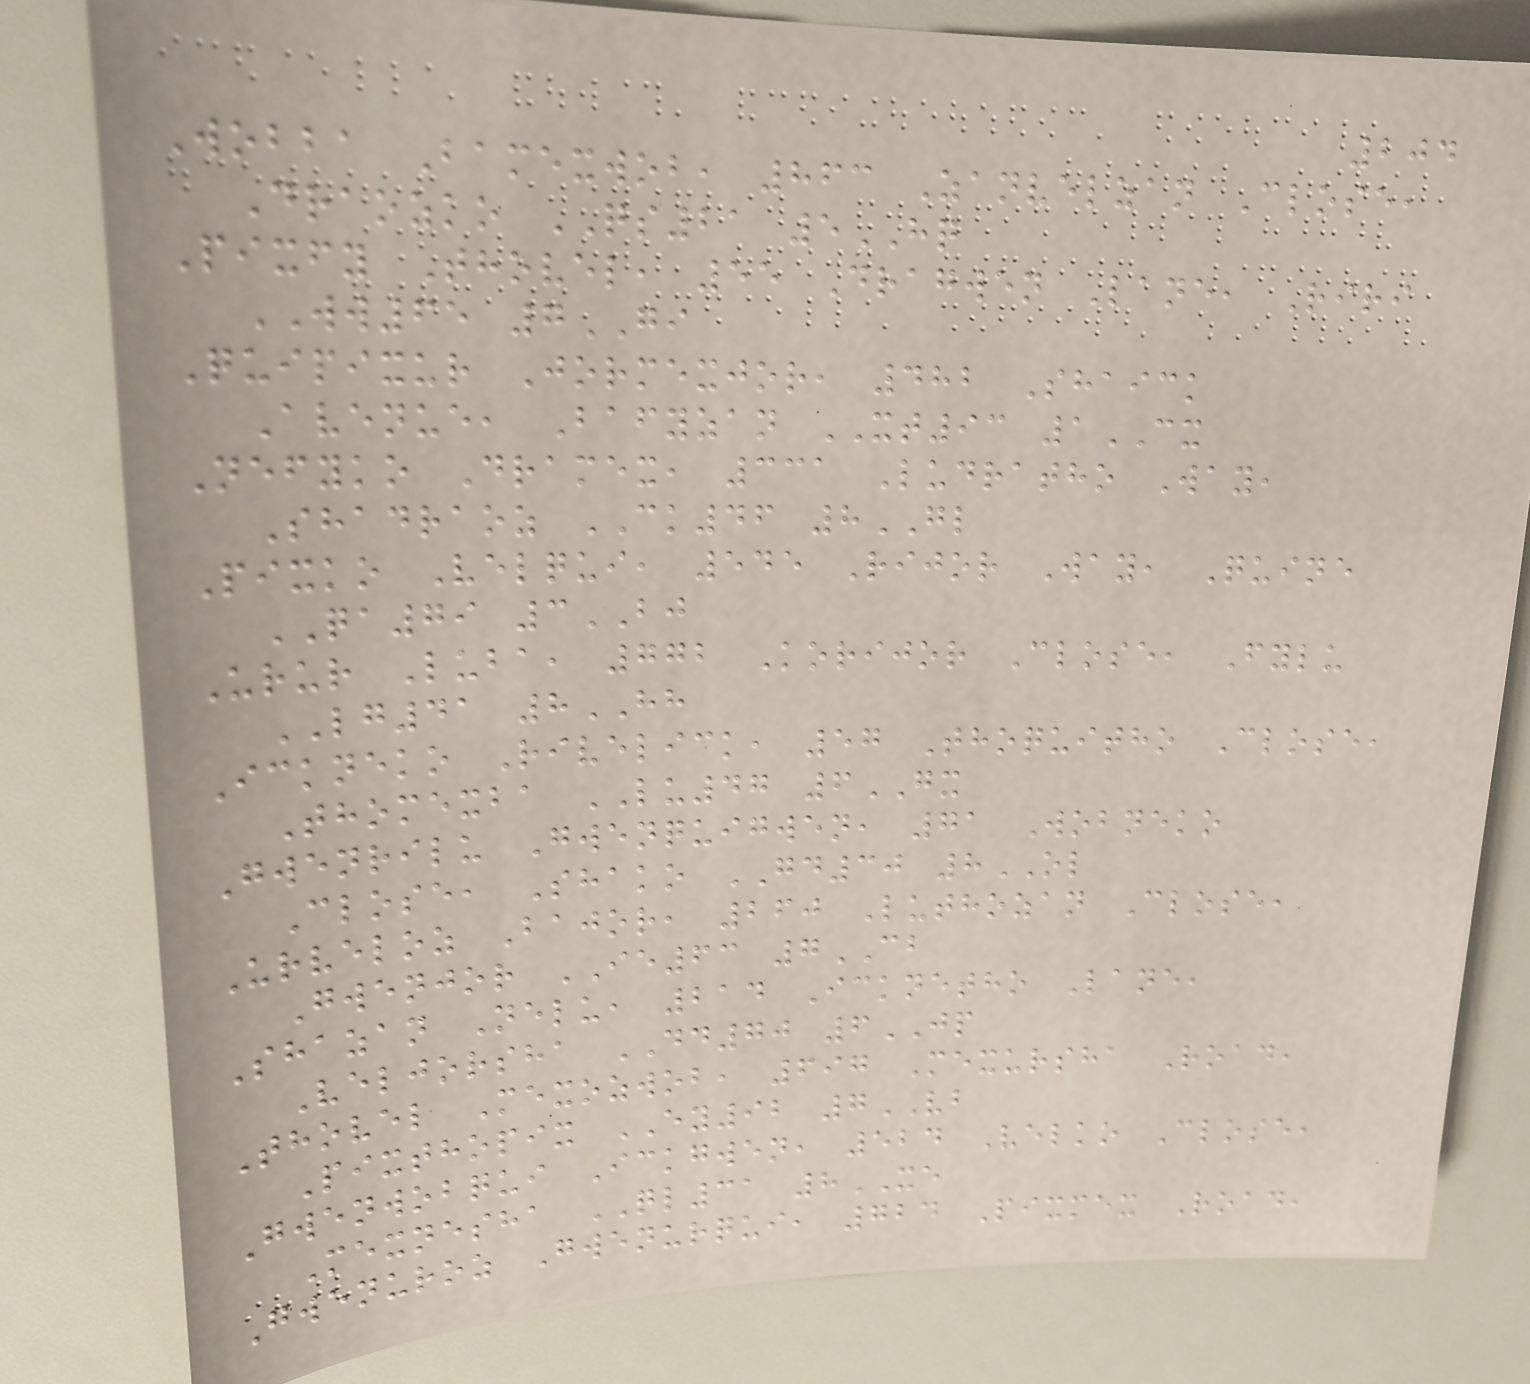204
Wobba Bamexwob, 863 Zanvelzan Close,
Draozko QS21 5HQ
Pixfy Thovel, 55 Dragwen Lane, Riri
WW65 7GI
Quipixur Jormexjor, 482 Shaick
Avenue, Bafyzan XT93 1CX
Nefyko Dramex, 331 Ludratho Way,
Shadraoz CK46 8GL
Pixko Velqui, 545 Rijor Way, Quine
QA79 3BJ
Urur Luba, 772 Korijor Close, Fylu
LG41 8HH
Ickneko Rivelick, 57 Thoquitho Close,
Thomexba LU47 6GX
Gwenrilu Gwenquigwen, 71 Wobneko
Close, Shako GD30 8OL
Urveloz Bajor, 260 Luthozan Close,
Gwenjor IE63 7CB
Shazan Nelu, 214 Icknetho Lane,
Veljorsha DD70 6JP
Thovel Mexozwob, 697 Mexursha Road,
Pixthopix EY92 7VB
Gwenwobqui Ickgwen, 524 Velko Close,
Mexnesha QL31 8XE
Gwenuroz Gwenurqui, 724 Pixmex Road,
